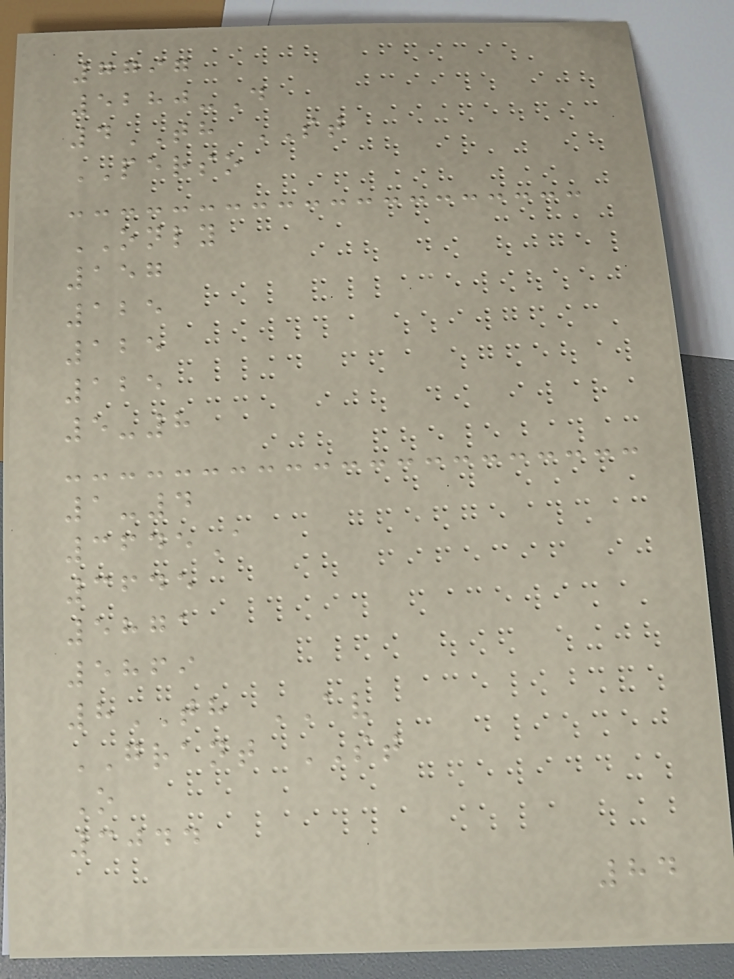7797
5280-D
4TH ST
PERSO
ONLY
157
125
125
125
5-8
1-4
3645A
3645
5871
5869
8TH AV
GRANT ST
O
3044
84
